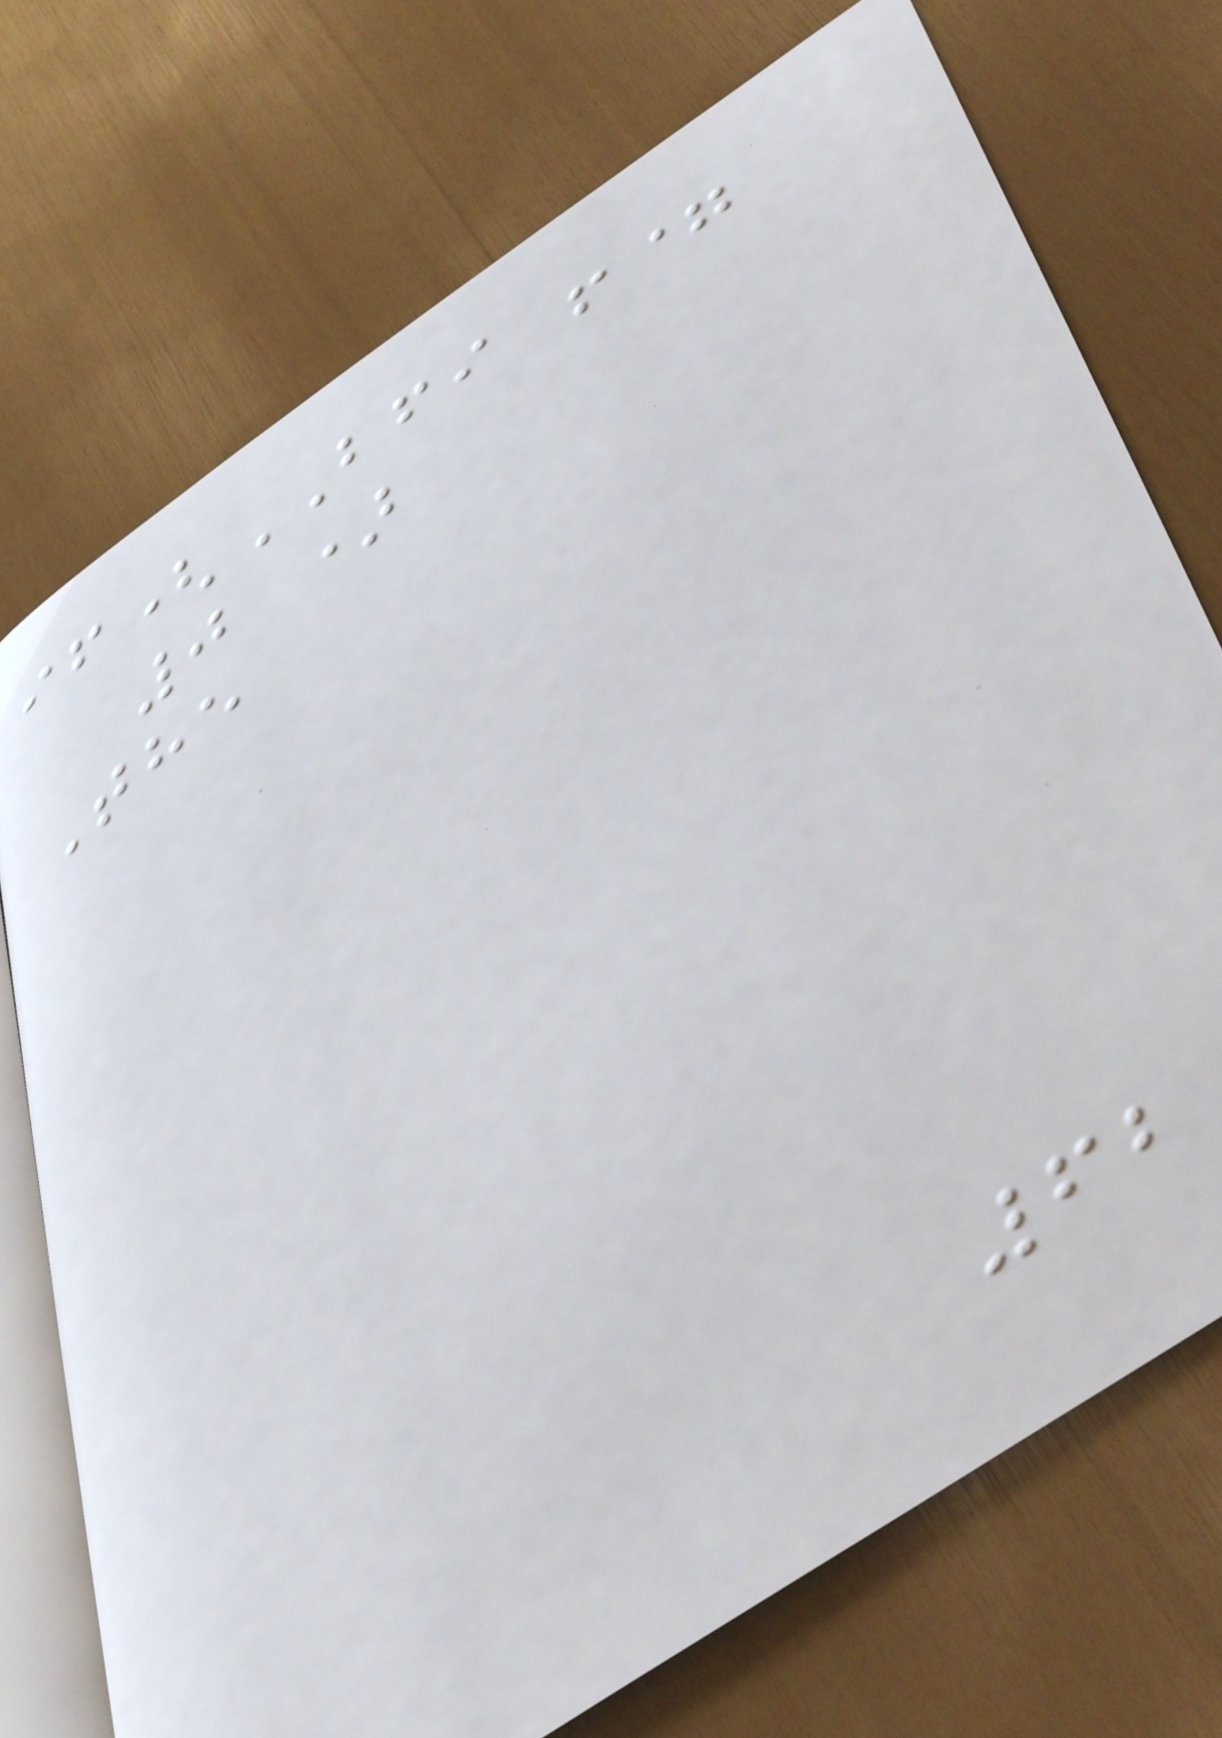if(BFI !=
0 )
The
62
